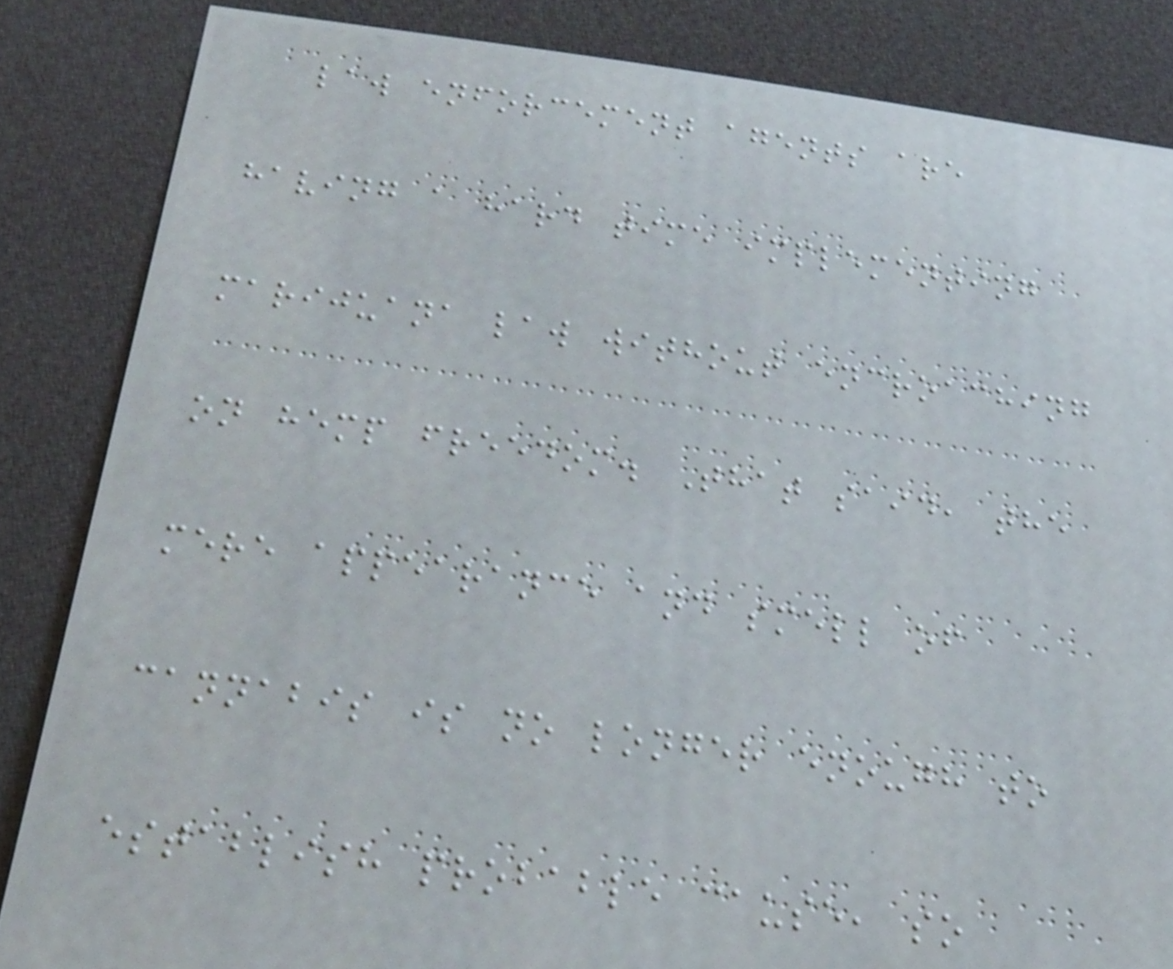law enforcement agents are
having a hard time implementing
marijuana law without encroaching
on hemp freedom. That said, the
mere appearance and smell of
cannabis is no longer enough to
establish probable cause, so
